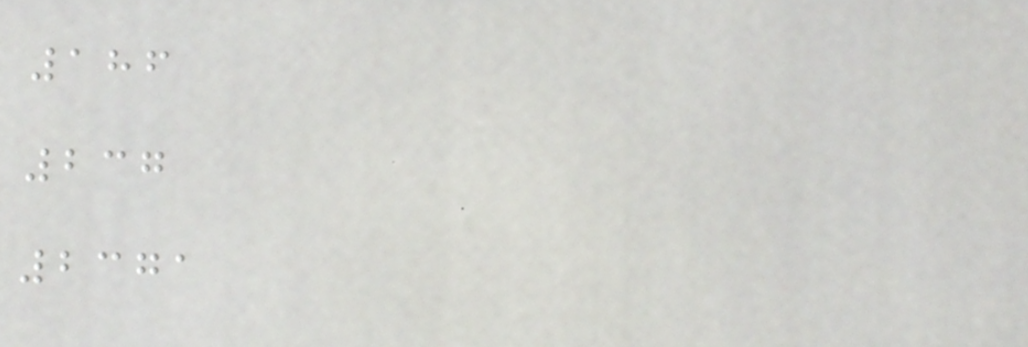186
237
2371
